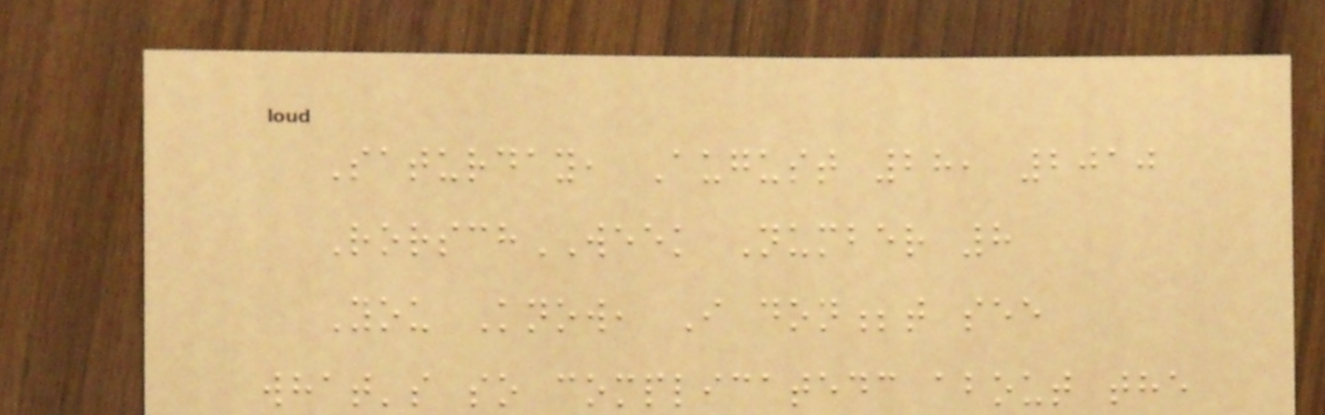Saturday, August 28, 2010
RorschWEEK Number 8
You Know, I don;t see
what's so complicatedc about the
